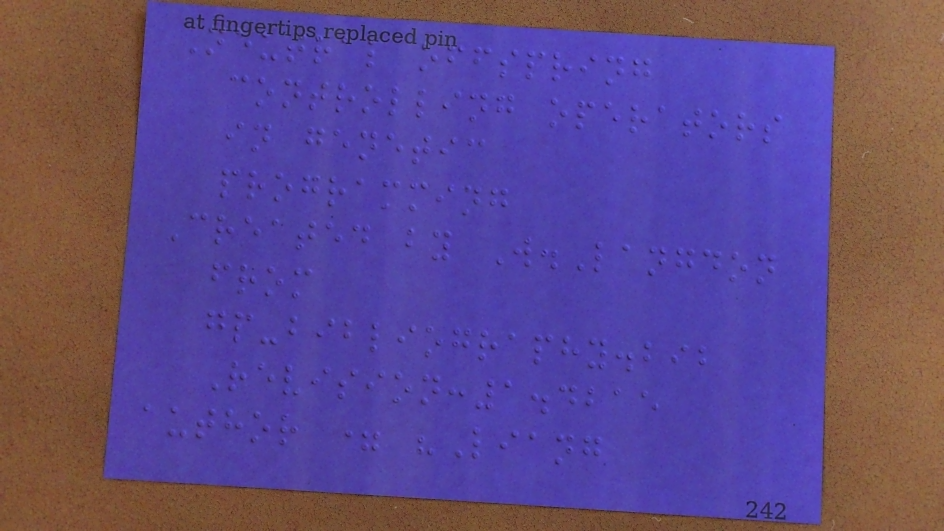Neutral offspring
controlling operators
in genetic
programming
Created by W.Langdon
from
gp-bibliography.bib
Revision:1.4215
author = "Liang
